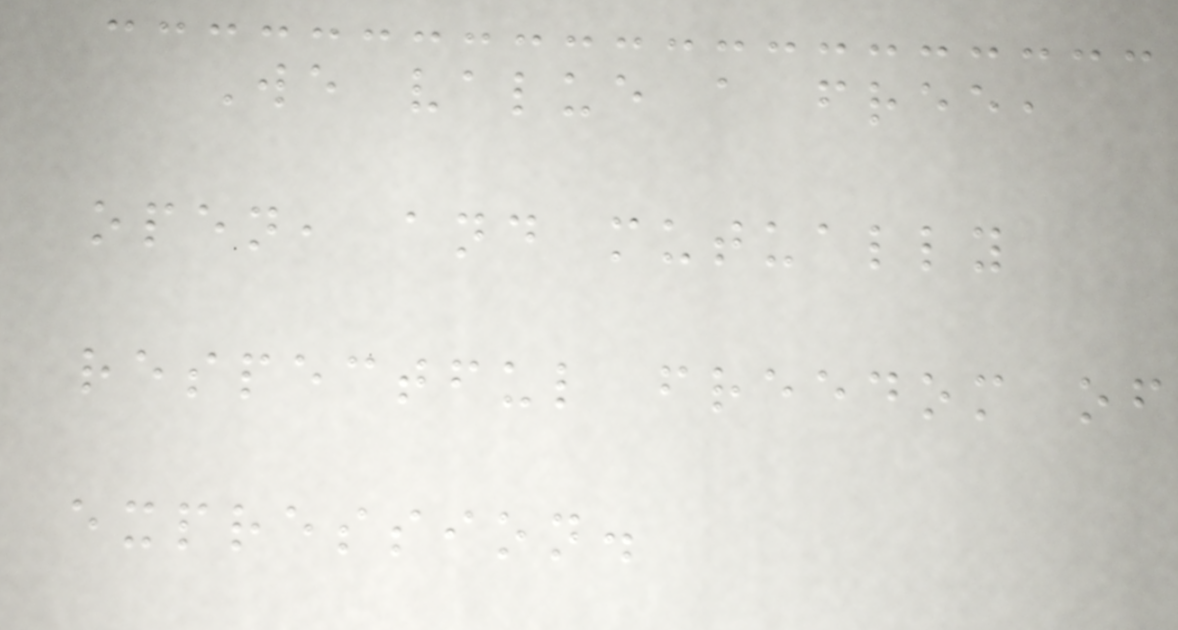We value a free,
open, and mutually
respectful freedom of
expression.
